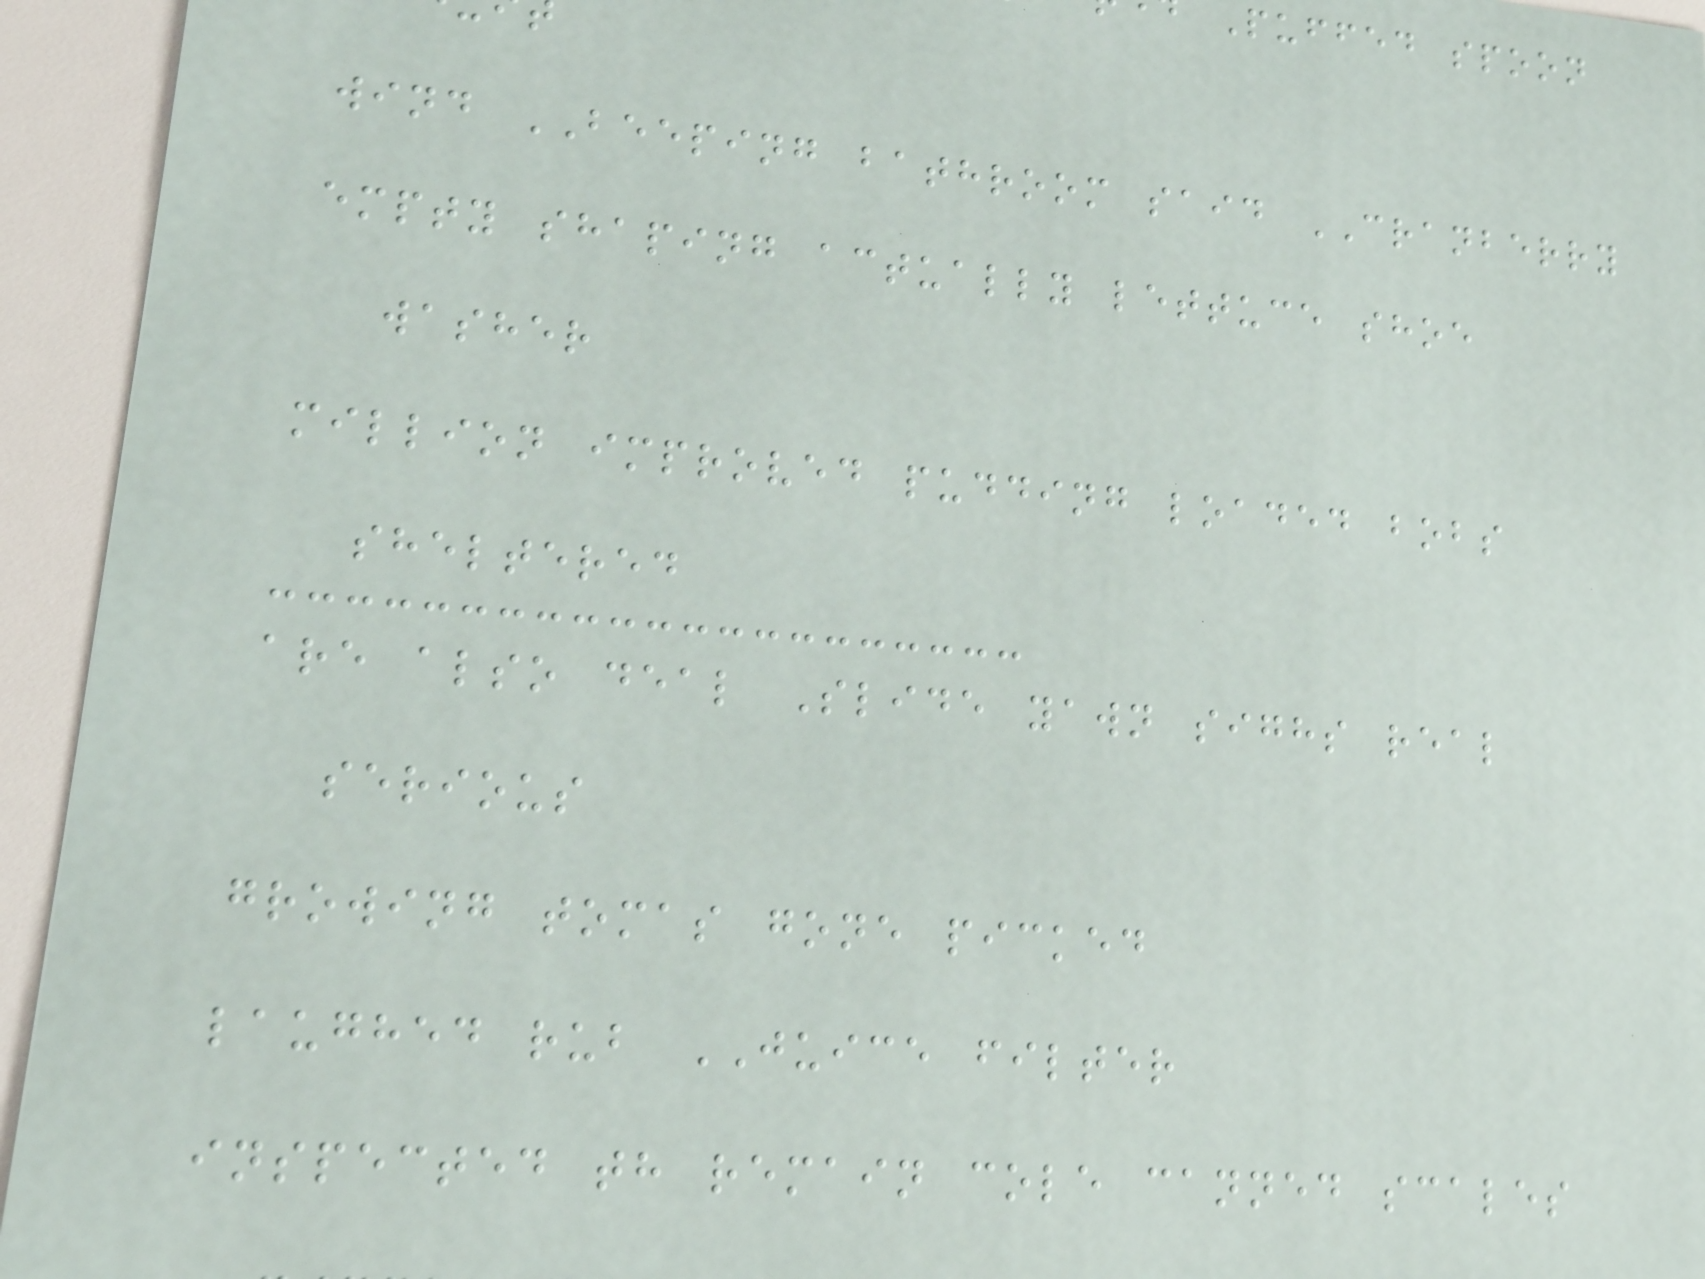Puffed spoon
wind BEEPING bathroom said CRANBERRY
empty shaping actually lettuce shoe
washer
million improved pudding loaded bobs
sheltered
are also deal Slide yawn sighs real
serious
growing tomas gone picked
laughed rub JUICE filter
inspected th remain cole canned scales
